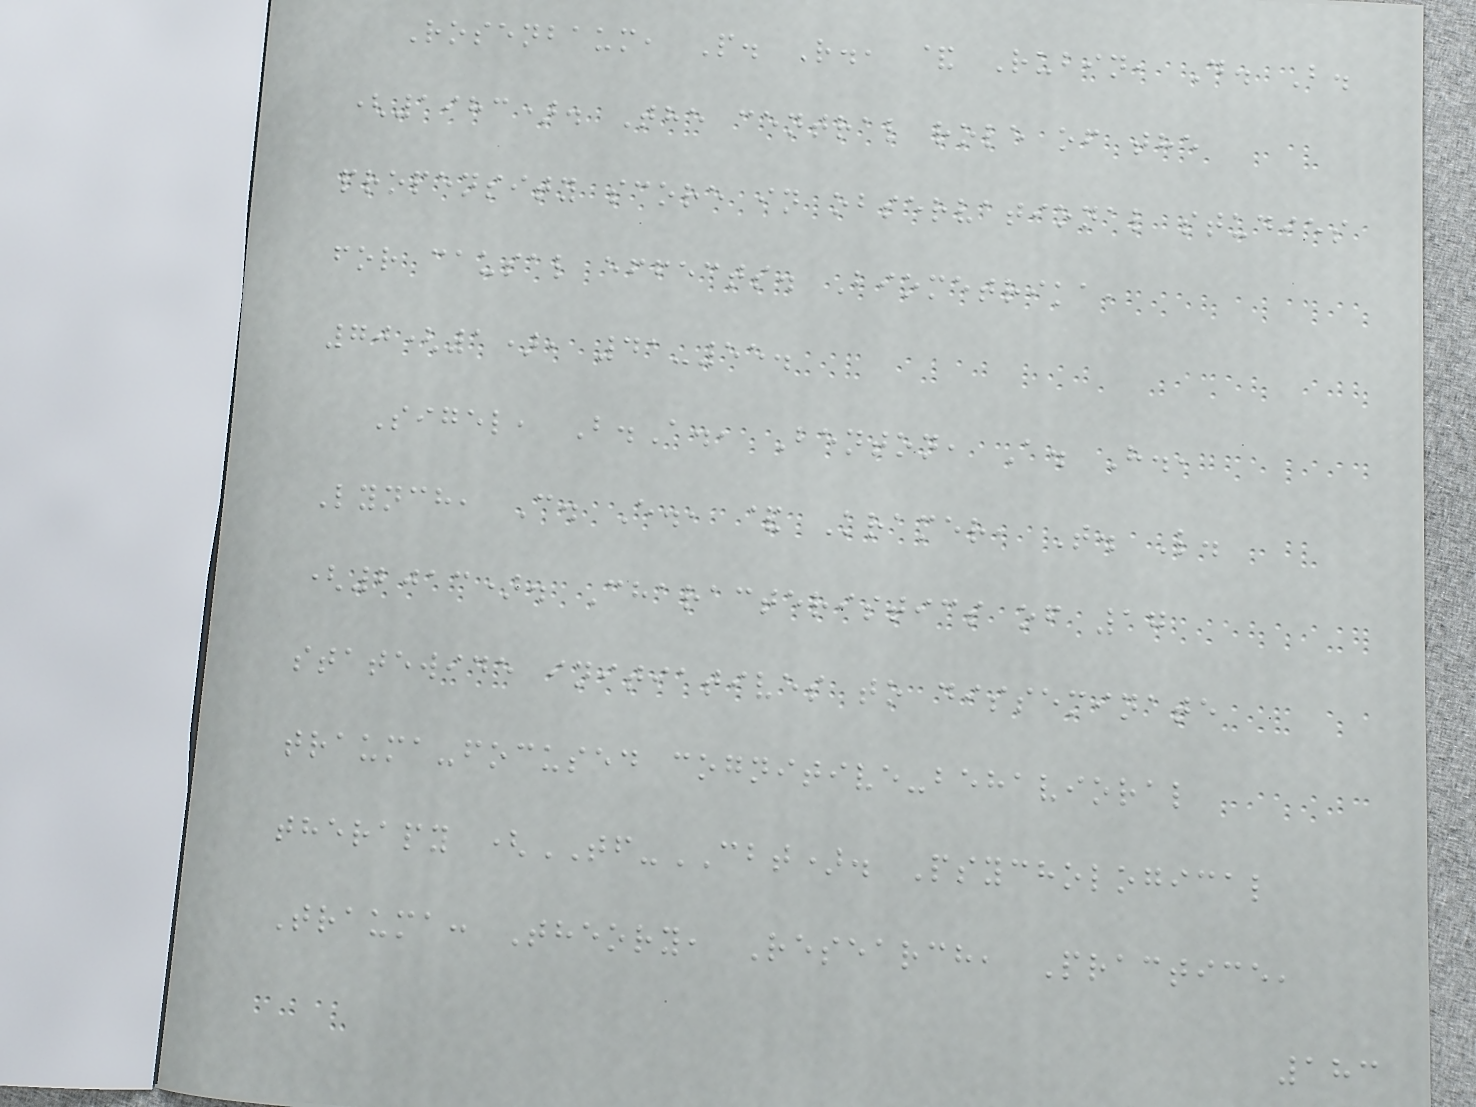Rosenbaum, P. R., & Rubin, D. B.
(1983). The central role of the
propensity score in observational studies
for causal effects. Biometrika,
70(1), 41-55.
Sigel, B.A., Benton, A. H.,
Lynch, C. E., & Kramer, T. L.
(2013). Characteristics of 17
statewide initiatives to disseminate
trauma-focused cognitive-behavioral
therapy (TF-CBT). Psychological
Trauma: Theory, Research, Practice,
183
